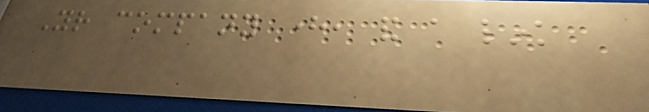Your company here, and a link
